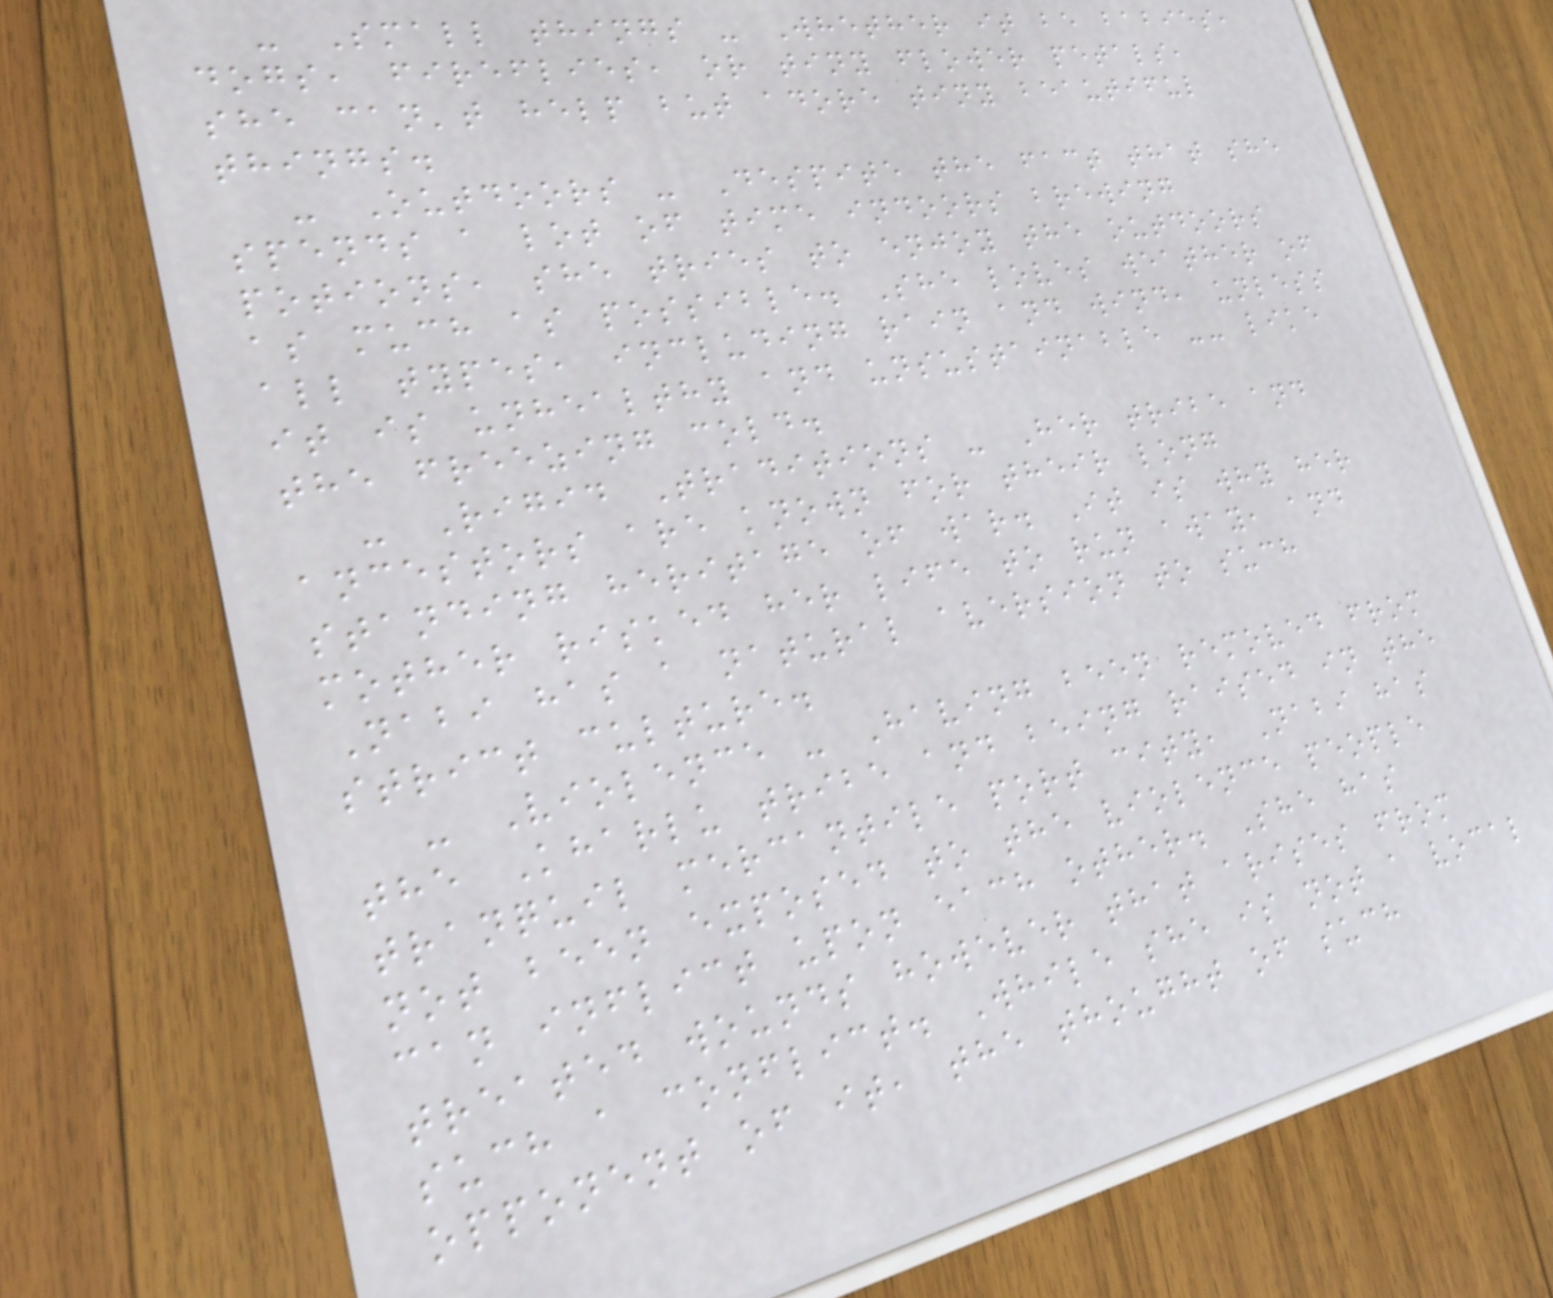- Small things - Whether it be babies,
dogs, fireflies, or tiny flower petals,
she can't help but adore tiny beautiful
things.
- Outdoors - Despite the fact that she
spends a lot of time indoors brewing
potions, she tries to enjoy the outdoors
as much as possible. She loves weather of
all types, including rain and wind, unless
it is unhealthy and unsustainable -- like
the freezing cold.
- Rigid Traditions - Her tribe and
ancestors are known for their long
standing heritage of war. It is why her
mother risked her life to run away, and
Nabi has a natural aversion to such
strict culture.
- Violence - Having been removed from
the Kharlu tribe and being raised in the
tranquil mercantile port city, Nabi has
not been exposed to the violence people
can inflict upon each other. She has
treated wounds however that arises from
such a conflict. While she is not a vocal
opponent of it, the thought of such
